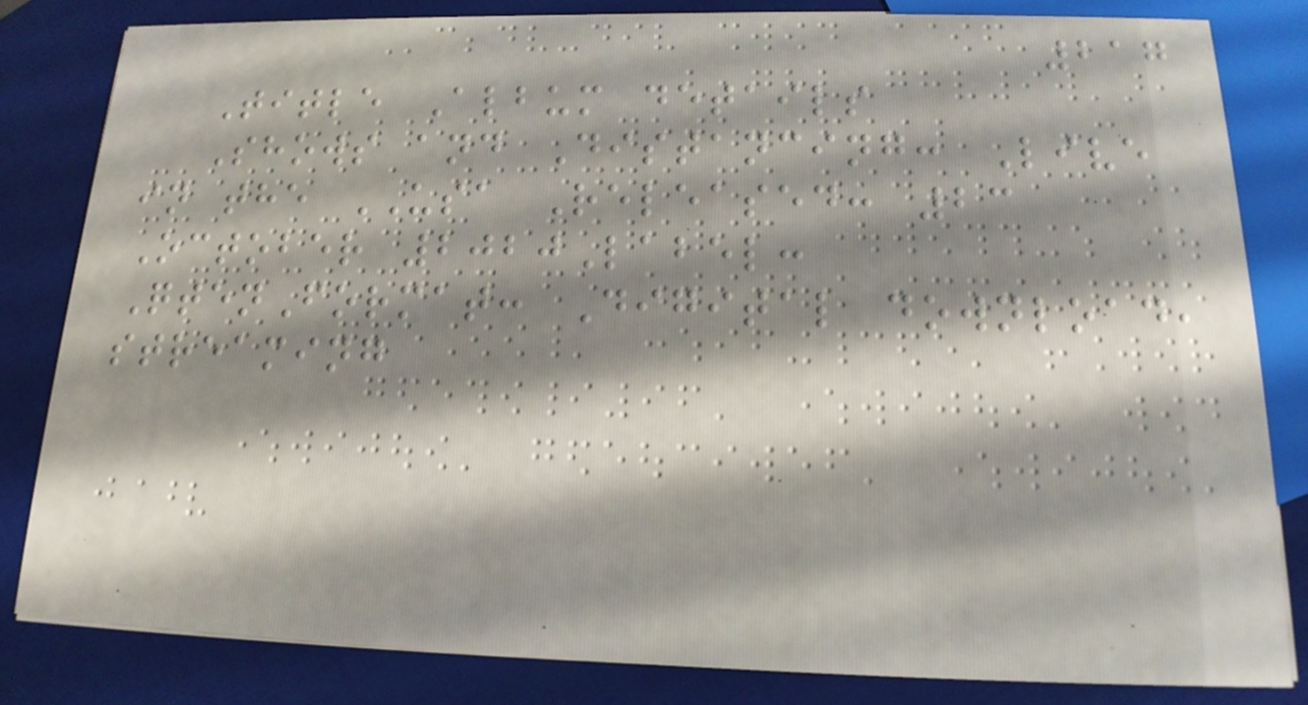217
Title Album details
Shows and Distancing: Live
in the USA Released: 23
October 2020Label:
QtenFormat: Digital download,
streaming
